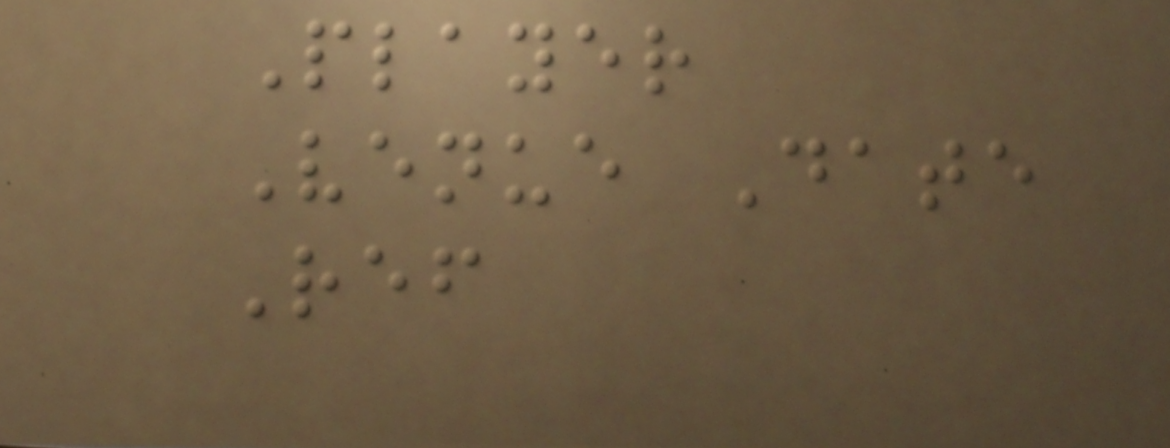Player
Venue Date
Ref
